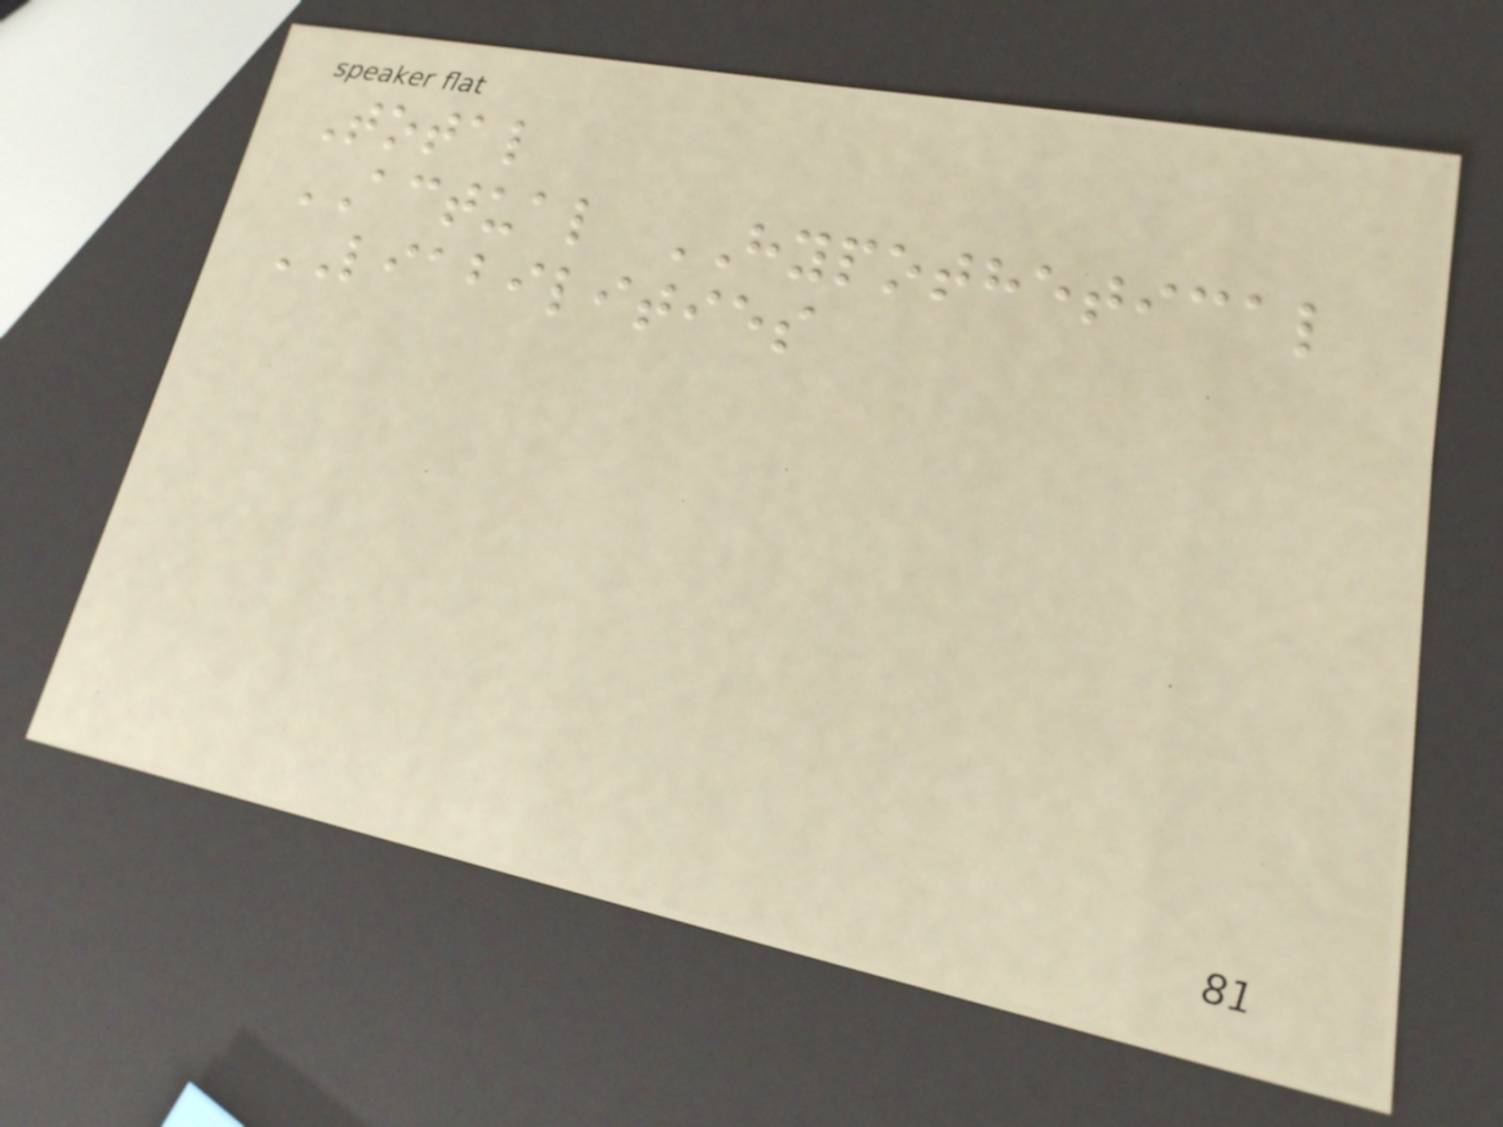Total
ACTUAL HYPOTHETICAL
LIABILITIES
